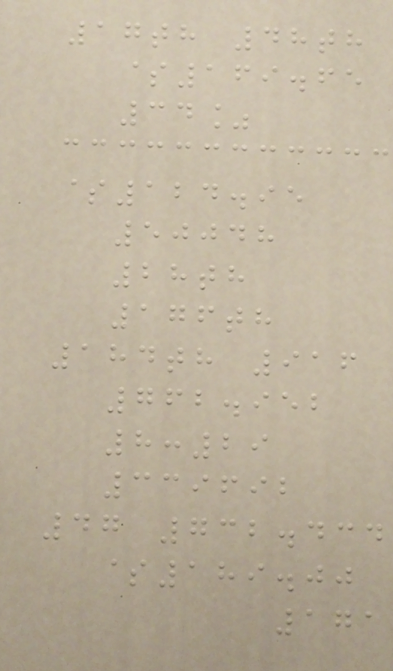17th 48th
$169.65
34%
$124.95
50048
28th
176th
184th 916
762.952
8:29
339692
47 732.434
$189.00
171
